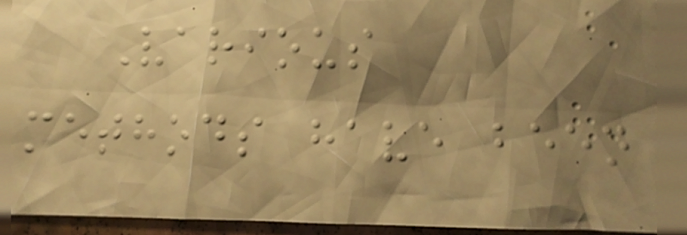Various
methods have been
